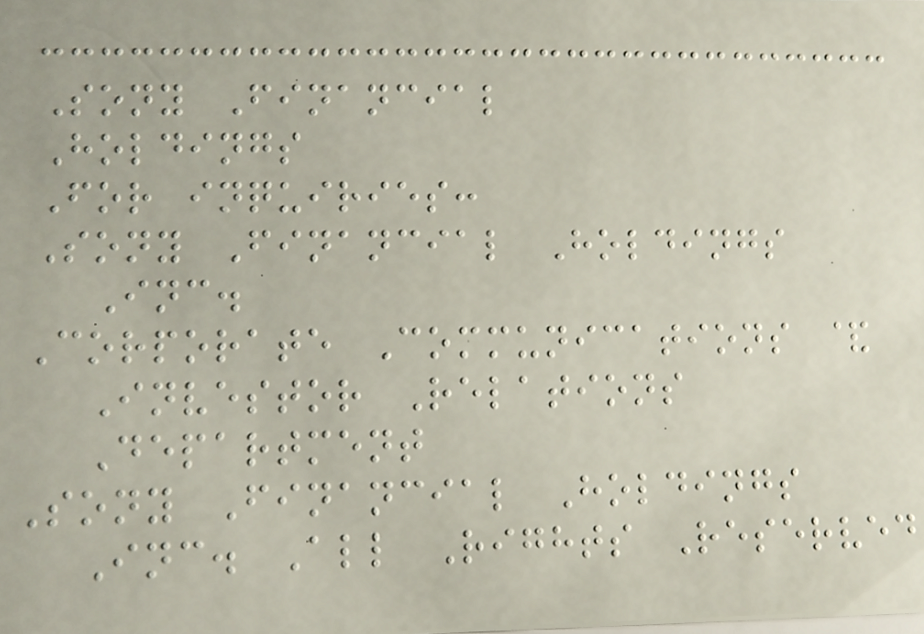Sony Financial
Holdings
For inquiries:
Sony Financial Holdings
Inc.
Corporate Communications &
Investor Relations
Department
Sony Financial Holdings
Inc. All Rights Reserved
